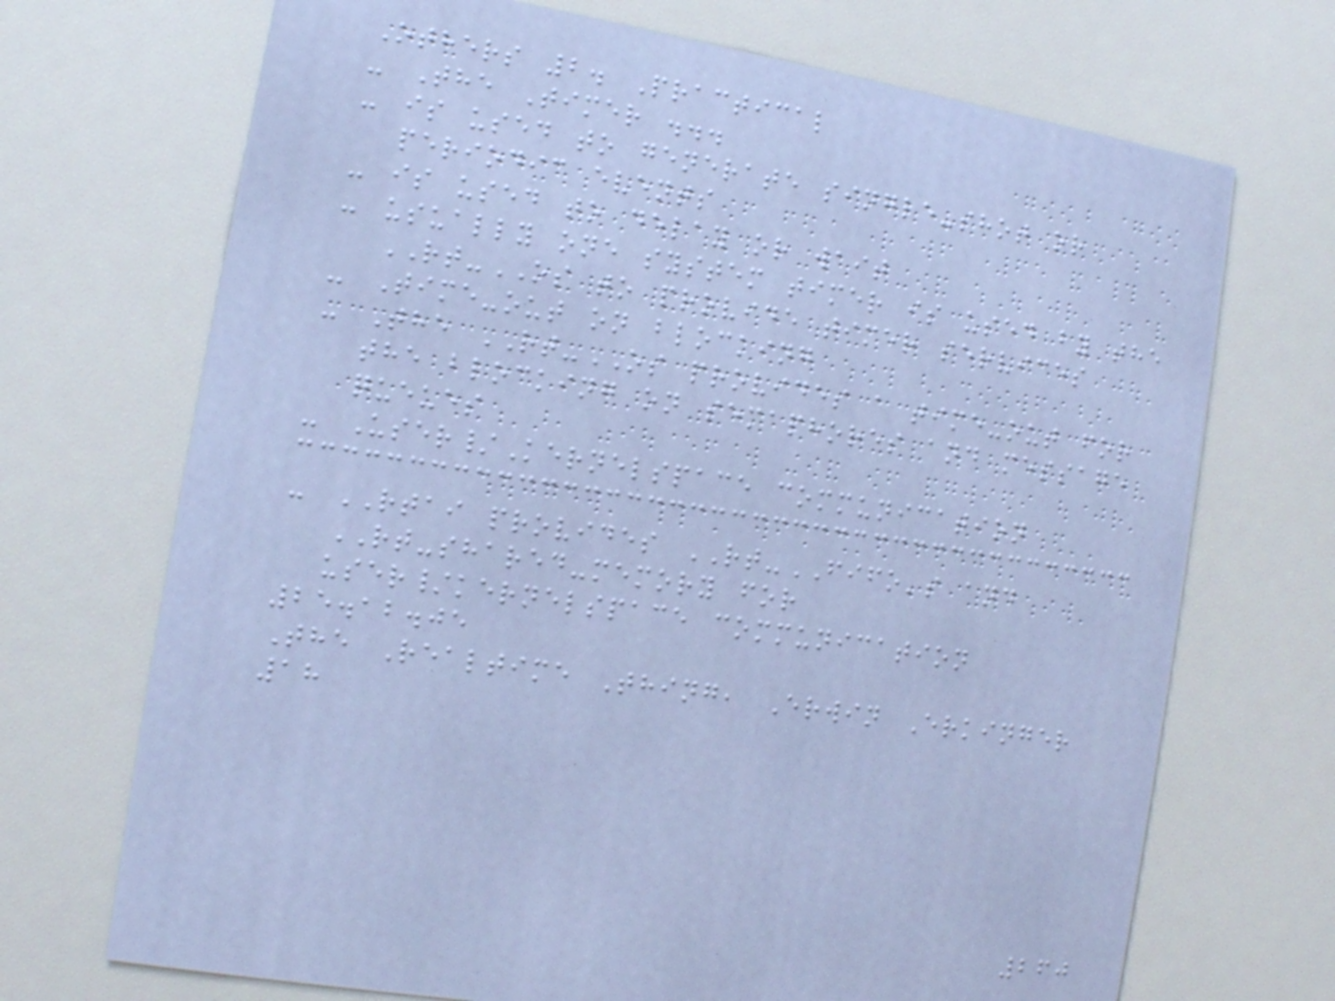Others 2. Practical
- The Timer ...
- is used to generate single-shot or
periodic events
- is used to delay or wait
- usually one system timer is used by the
RT-OS to provide timer services
- Time-out on blocking
- The RT-OS provides a time-out for
the blocking on semaphores and message
queues
- User/Kernelspace communication
- RTAI provides RT-FIFO's and
RT-shared-memory for
user/kernelspace communication
25.12.05
The Realtime Thing, Erwin Erkinger
18
260
